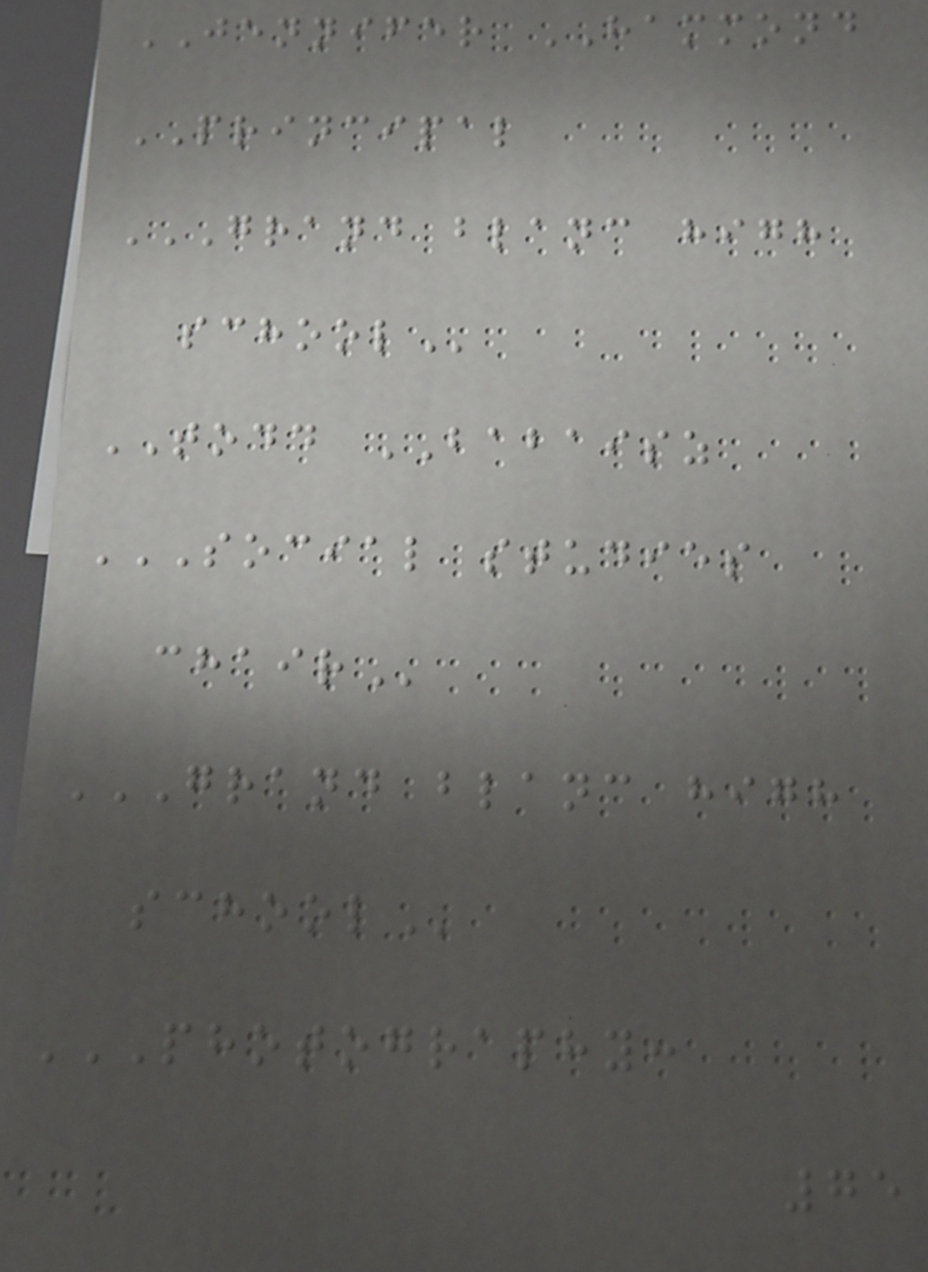JENNIFER HAMMOND
PRINCIPAL
GRAND BLANC HIGH
SCHOOL
TODD BABAISZ
SOCIAL STUDIES
CHAIR
GRAND BLANC HIGH
SCHOOL
PHOTOGRAPHY:
75
